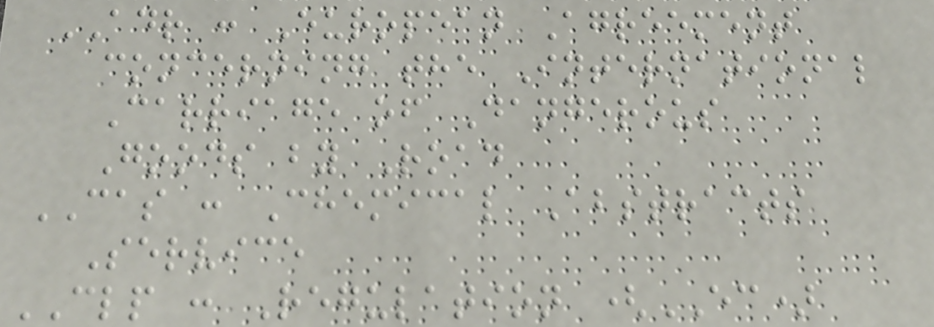ADR : European Agreement
concerning the International
Carriage of Dangerous
Goods by Road
CAS : Chemical Abstracts
Service
CLP : Regulation (EC)
